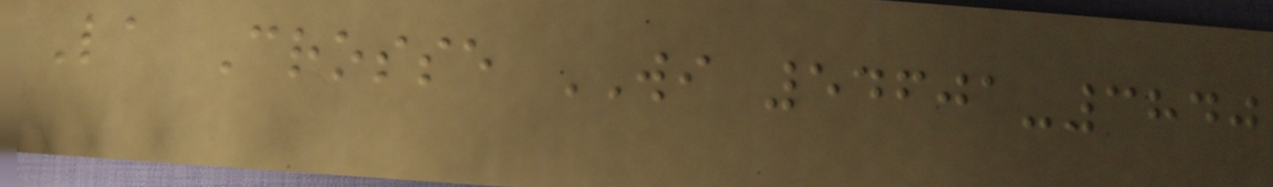La Crosse WI 54601-3840
